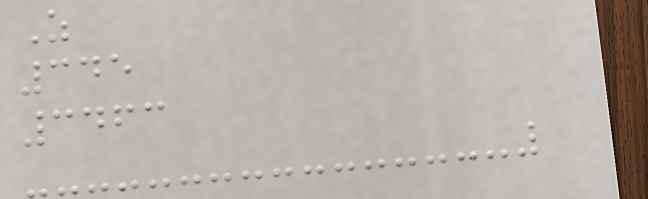Z
345
3463
